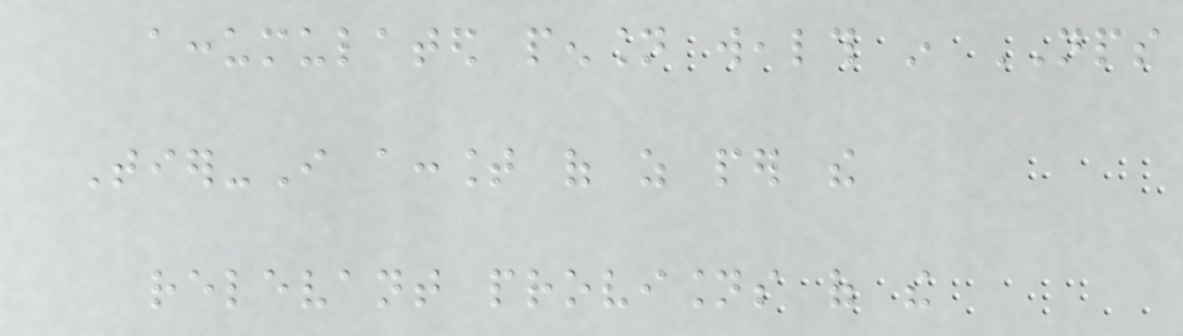accumulated pension wealth in NPS
Tier-I account of as per the
relevant provisions of the
